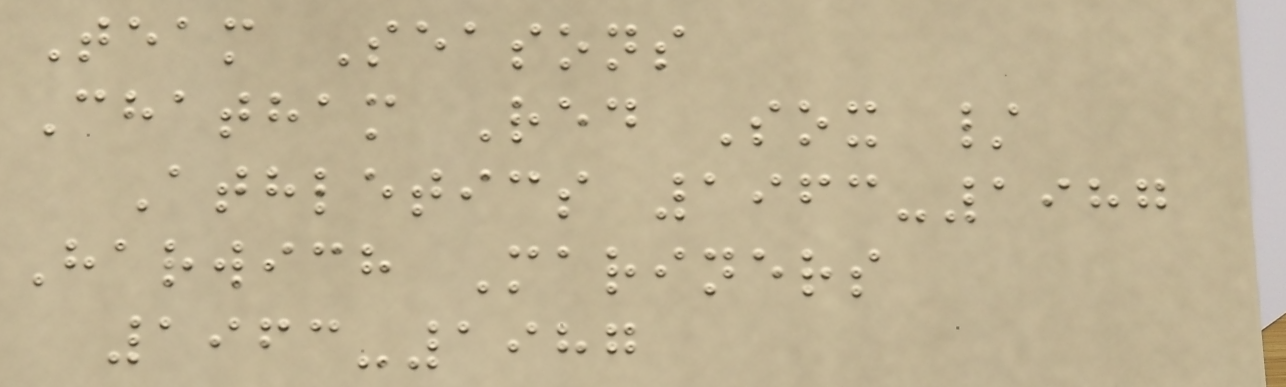Team Seasons
Chatham Red Sox /
Athletics 1963-1987
Harwich Mariners
1963-1987
